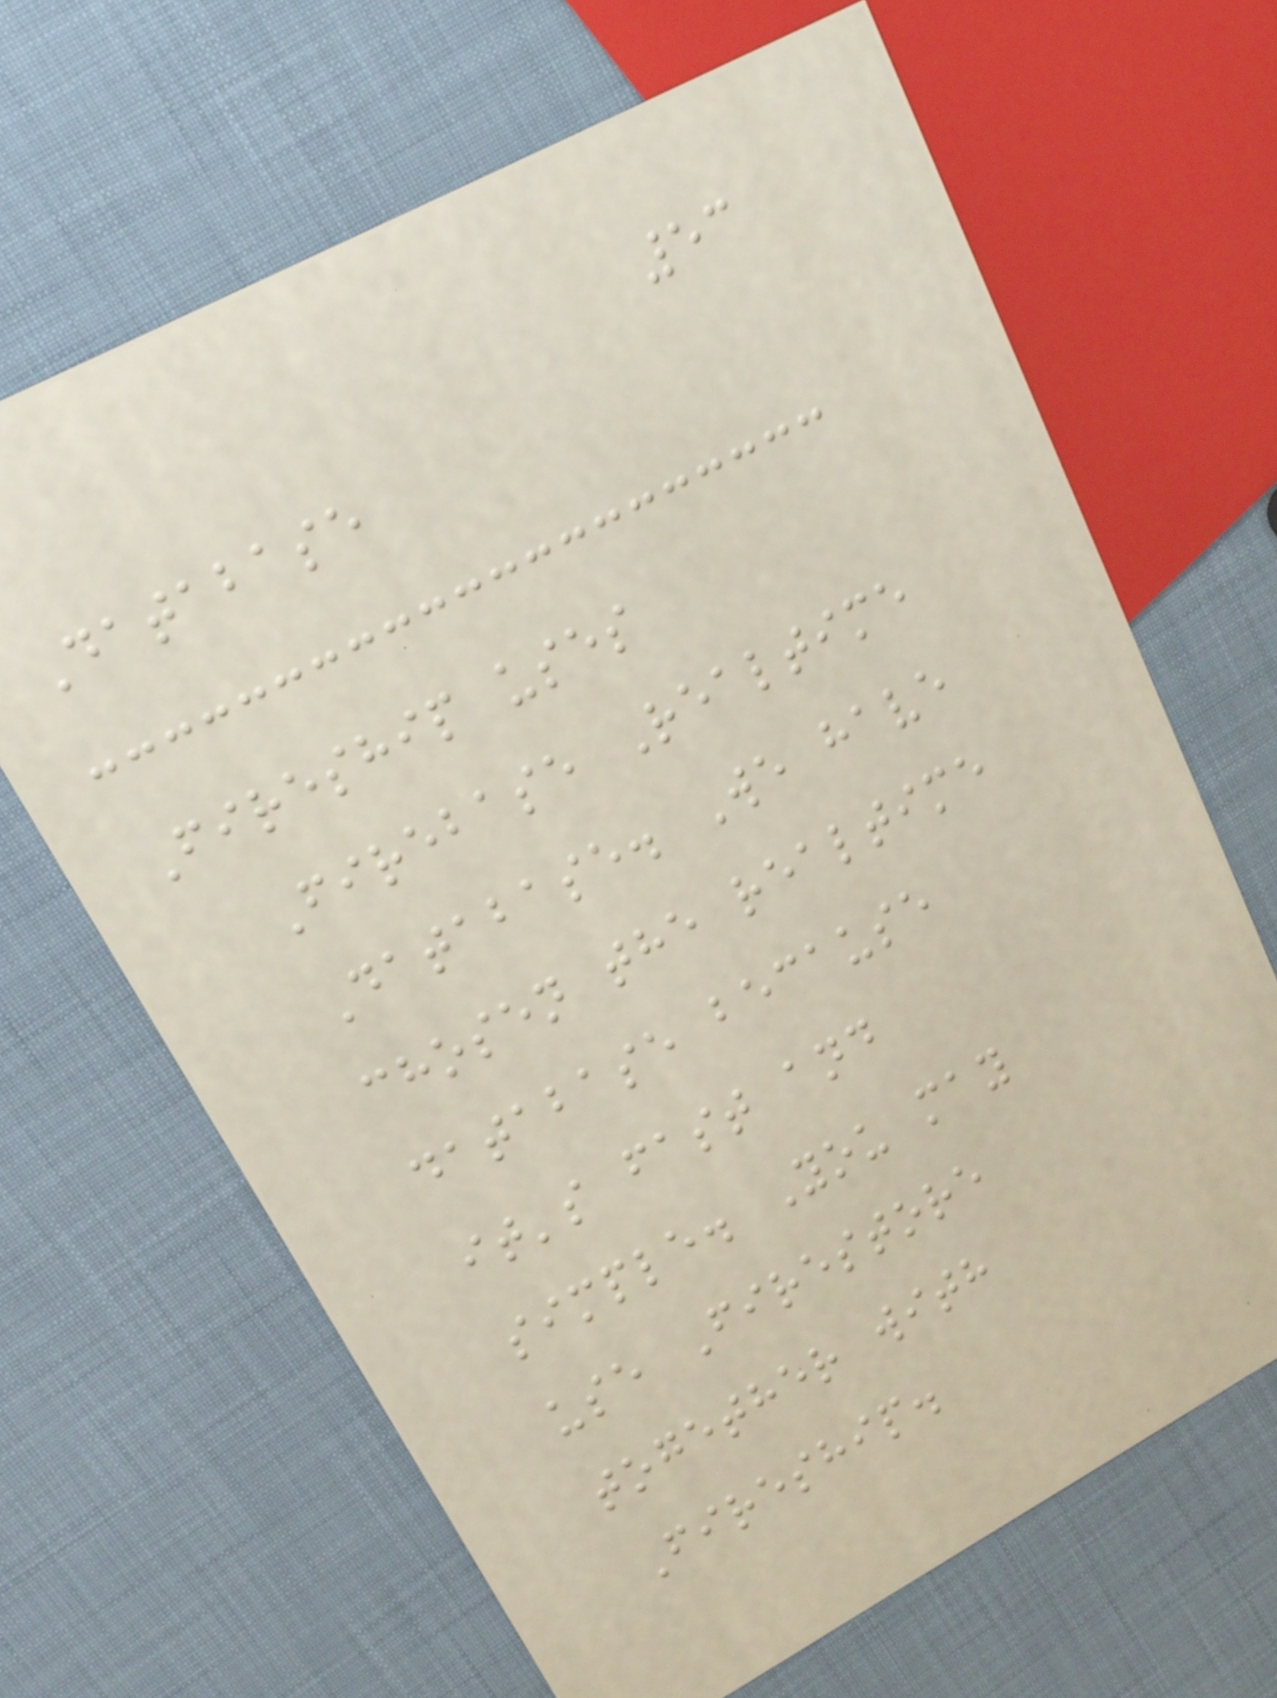53
Database
Fireship uses
Firebase Realtime
Database. We have
chosen the realtime
database because
it's fast and
simple. You may
use Firestore
together with
Fireship.
